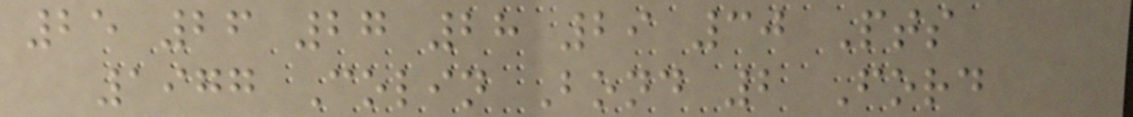25 26 27 28 29 30 Pts
1977 Colin Bond 2 Ford
